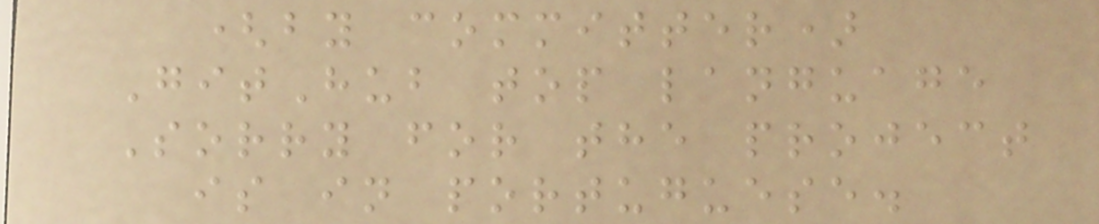(by committer)
GitHub top language
Sorry for the project
is in portuguese.
